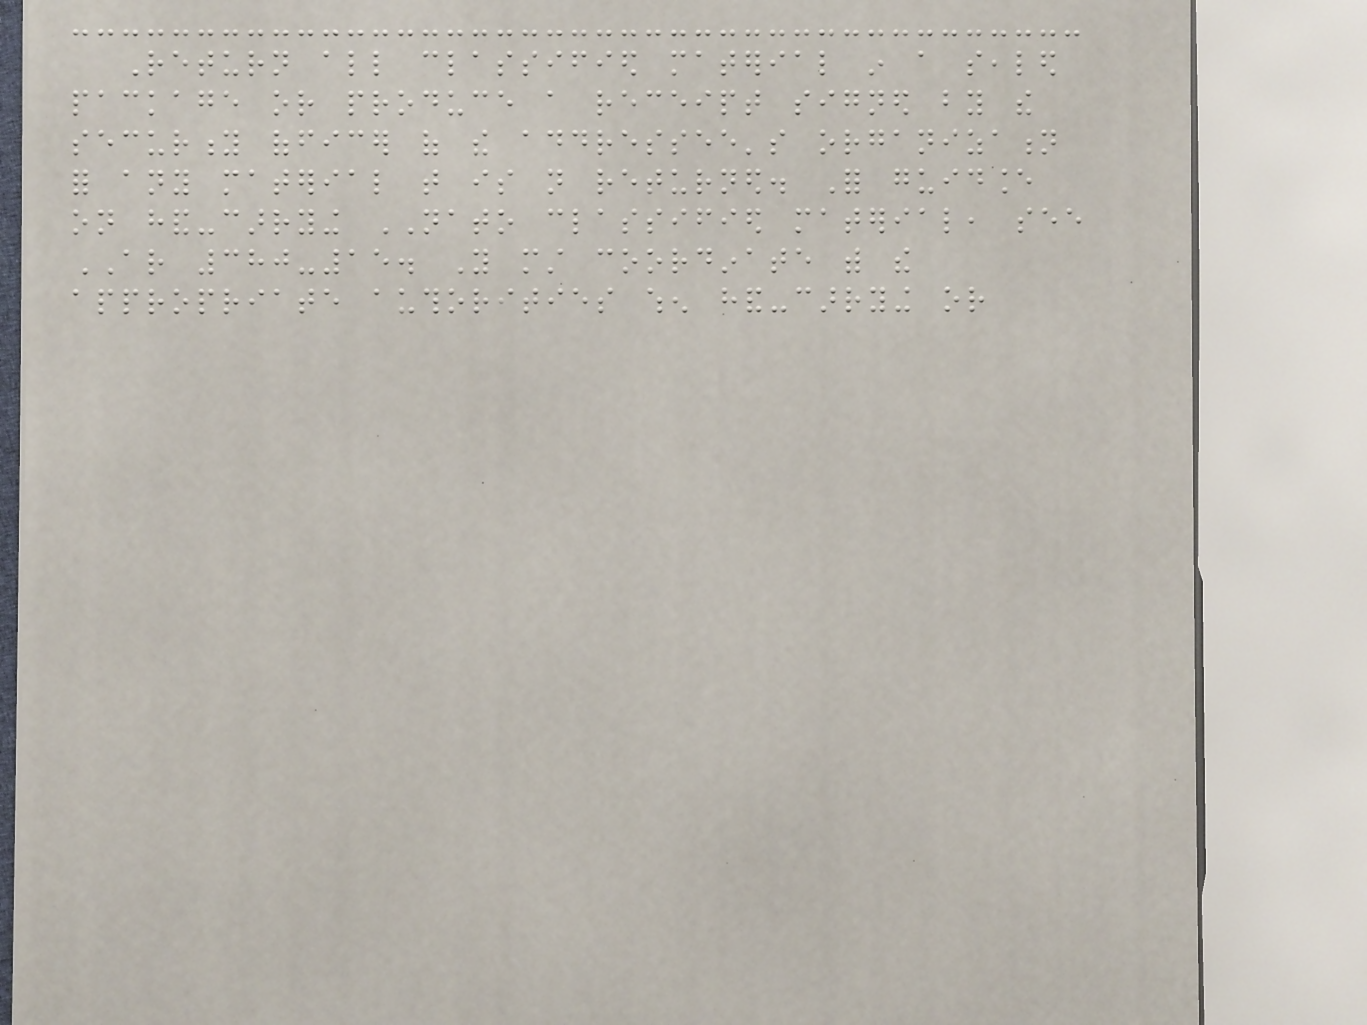Return all classified material in a sealed
package or produce a receipt signed by the
security officer of the addressee's organization
for any material that is not returned. For guidance
on hand-carrying NATO classified material, see
AR 380-15. You must coordinate with the
appropriate authorities when hand-carrying or
